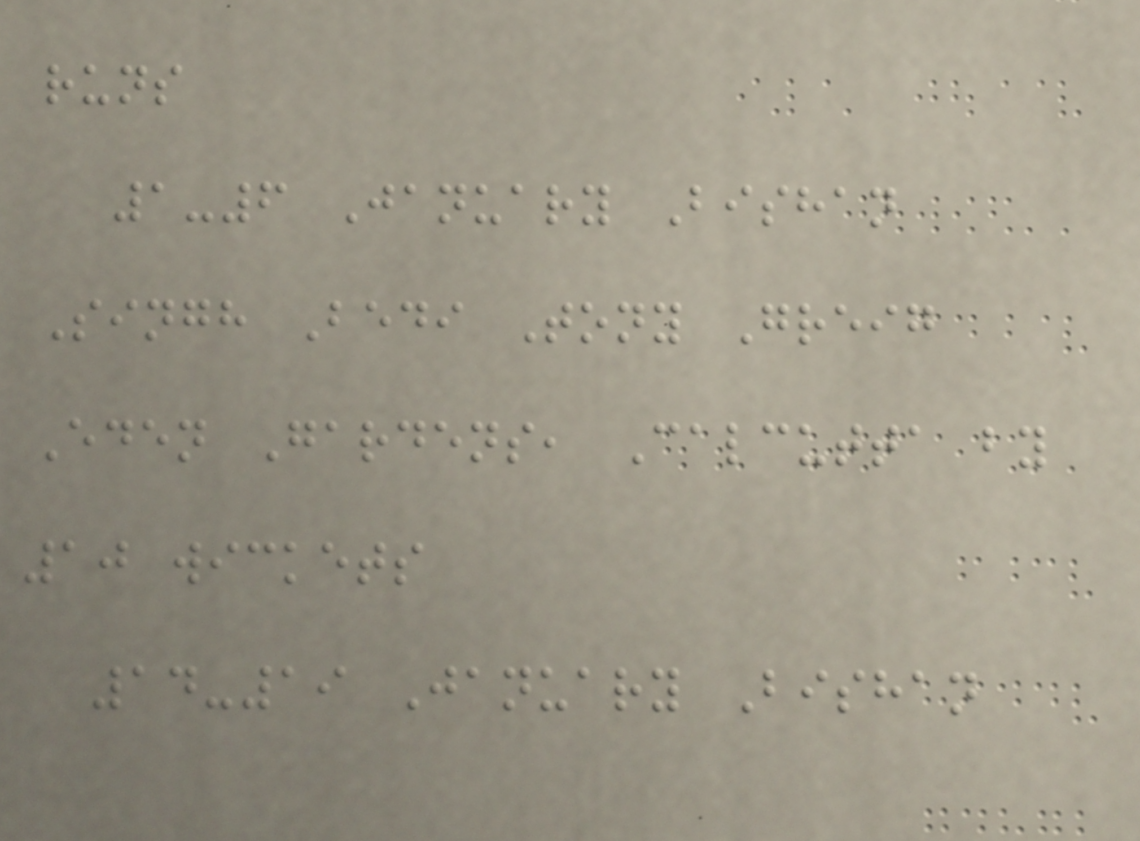runs
1-6 January Bishan
Singh Bedi Tony Greig
Eden Gardens, Calcutta by
10 wickets
14-19 January Bishan
